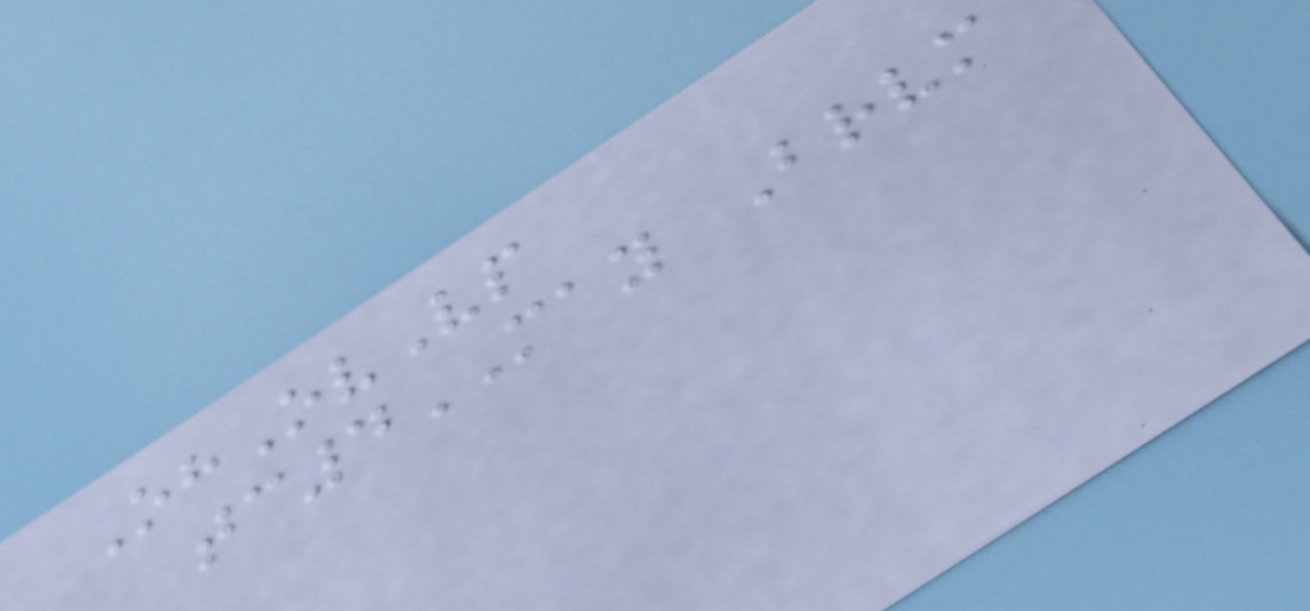OhOvVp
tc4MAY Brvm
